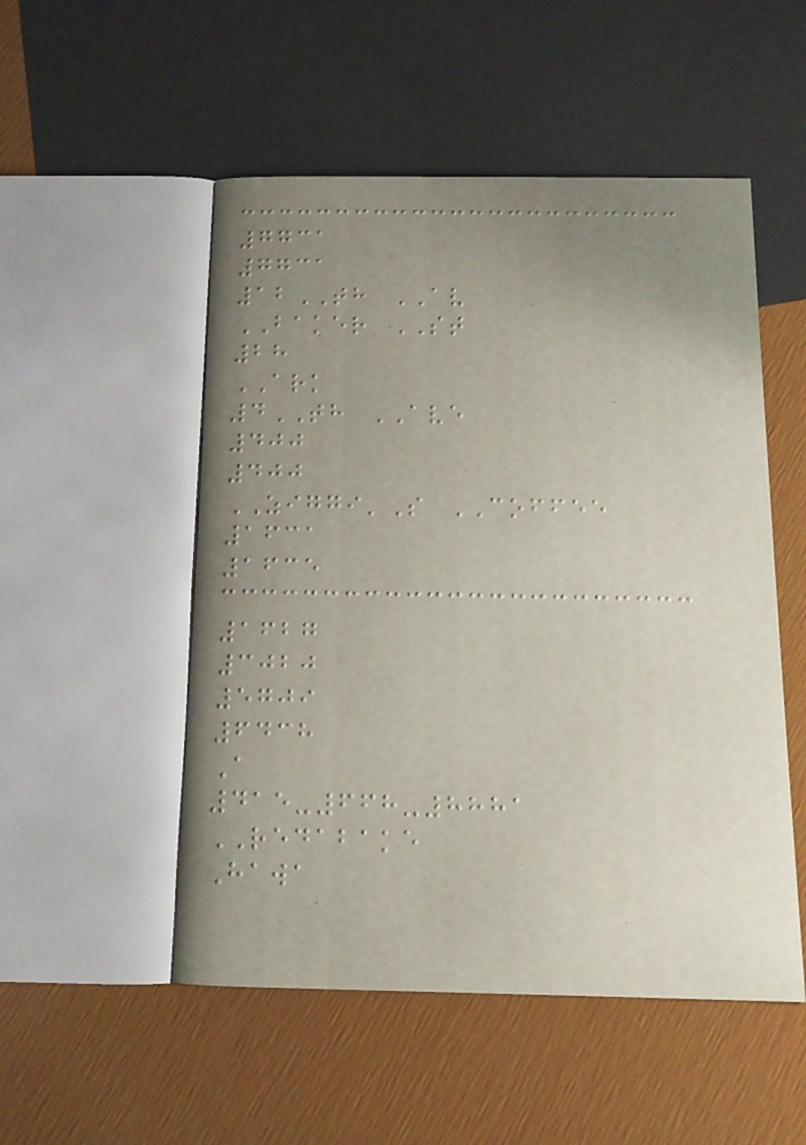7731
7731
12TH AV
BAKER ST
28
ARK
4TH AVE
400
400
ZIGGI'S COFFEE
1631
1635
1627
3020
5709
6438
A
415-668-8881
REDABAKE
Hawa
